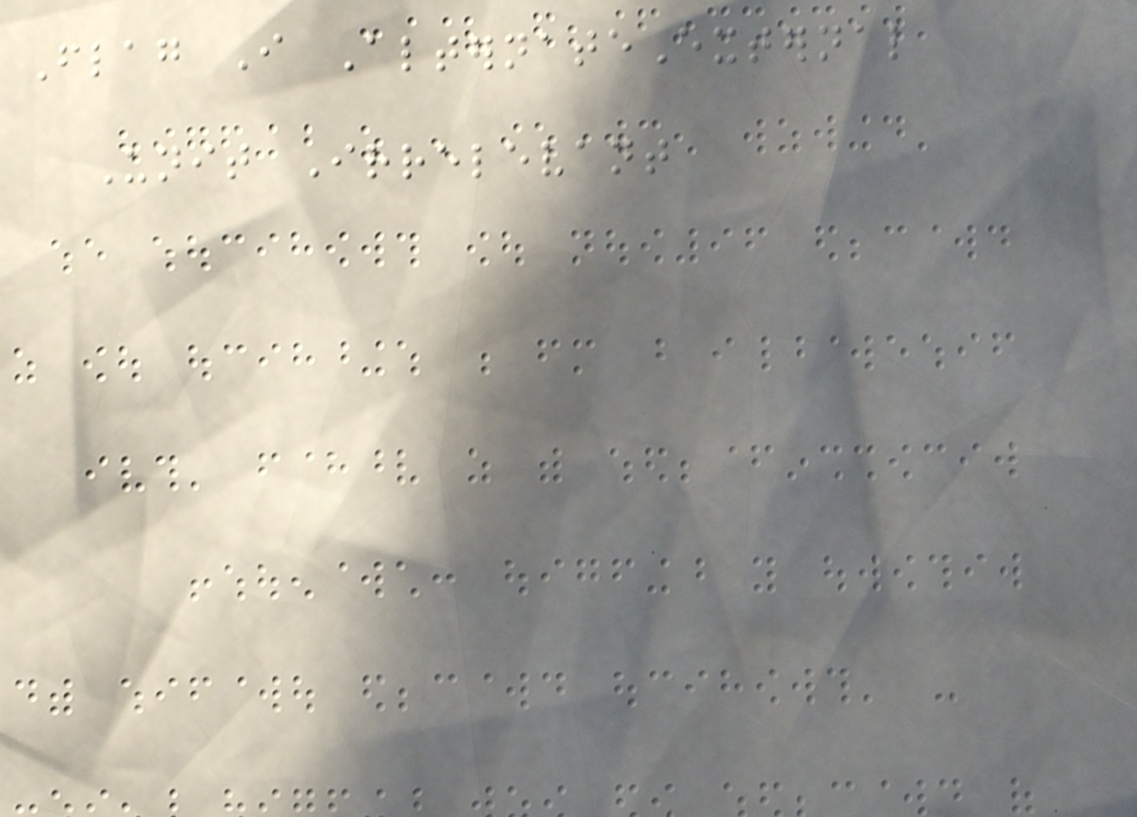Flag I AlternateExternal
Unit Irrelevant
